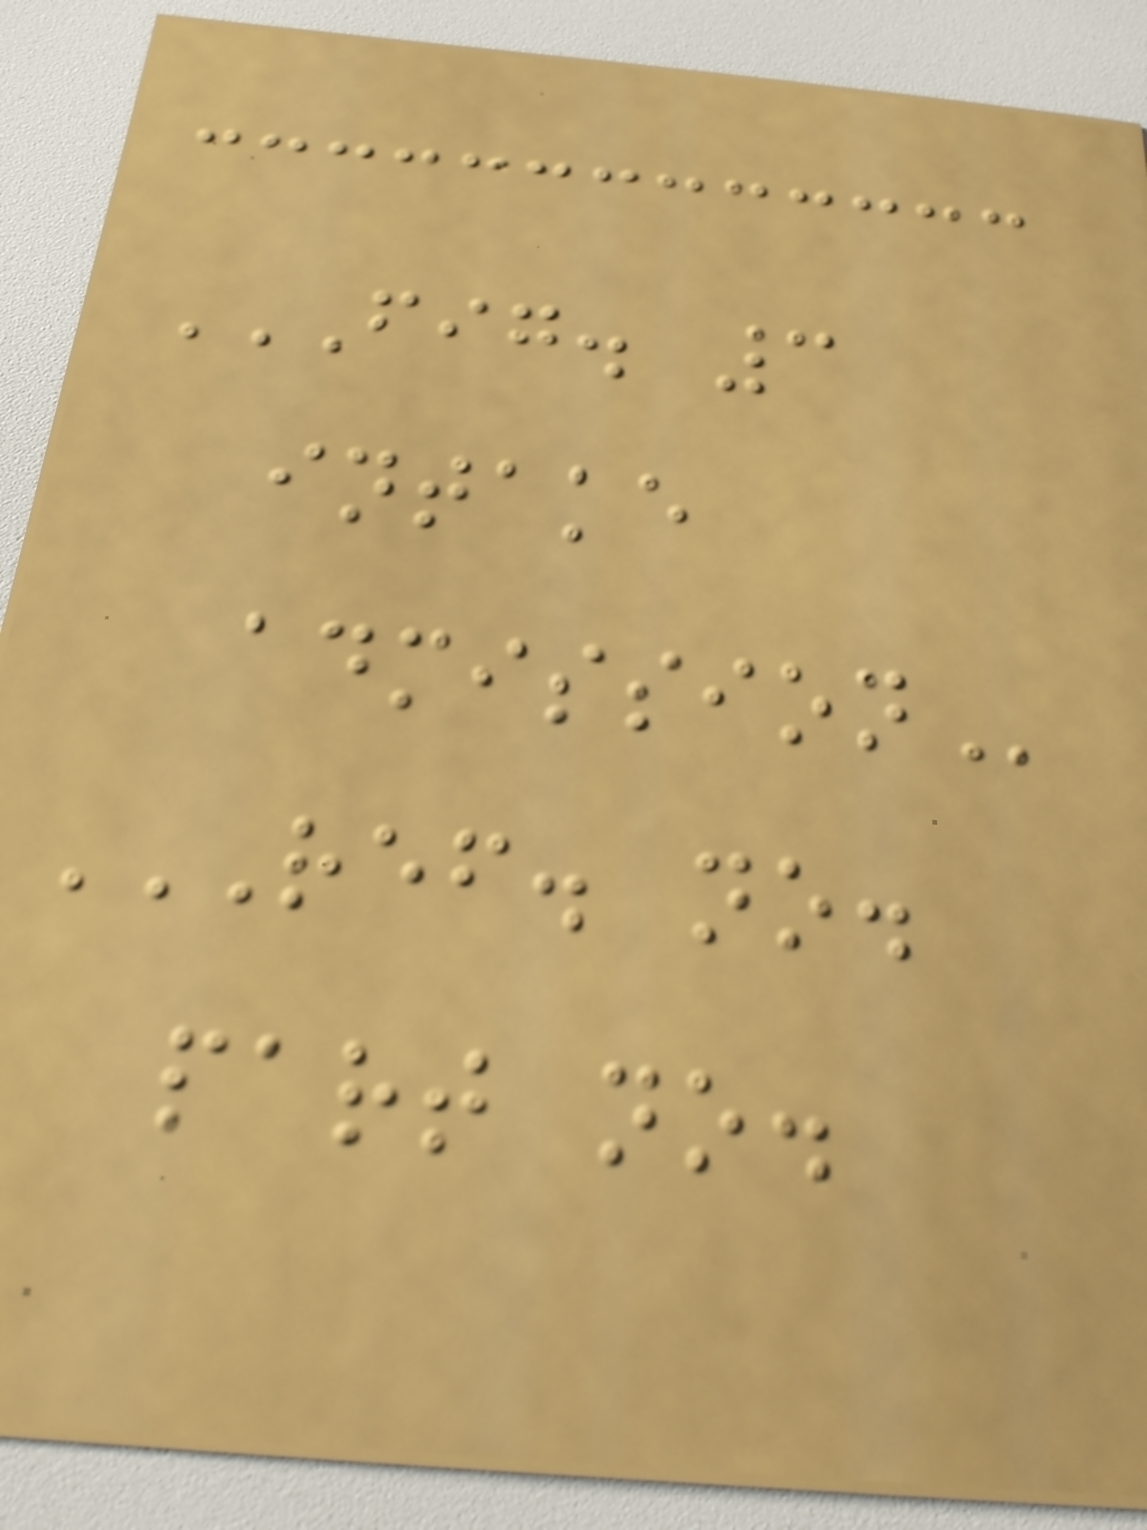FIG. 3
INTAKE
ADMISSION
REF. NO.
PART NO.
